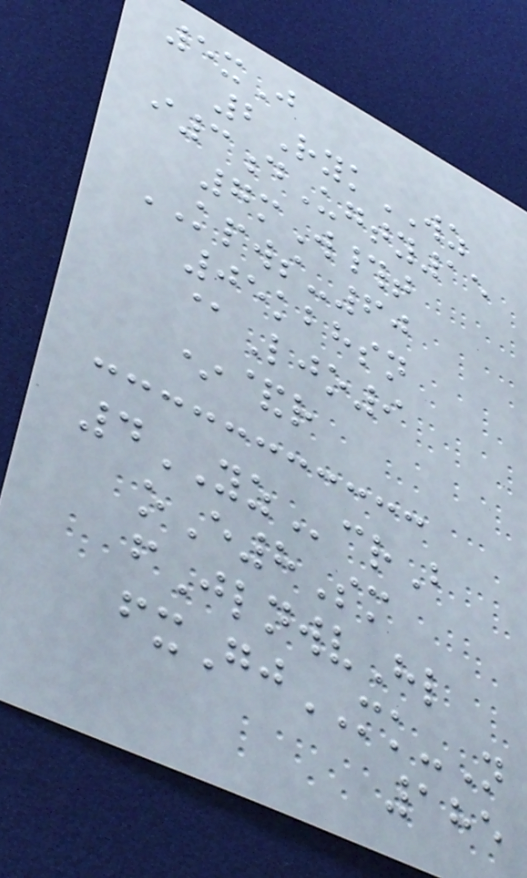5xJ
2RykWZ
i3dUgty15
7mW#t
KPWS-60
05kbhsn
@Ljo9
*&r
4YZcrB
oE8Sm
fJlnwvHl
fxGjMK-N
185
